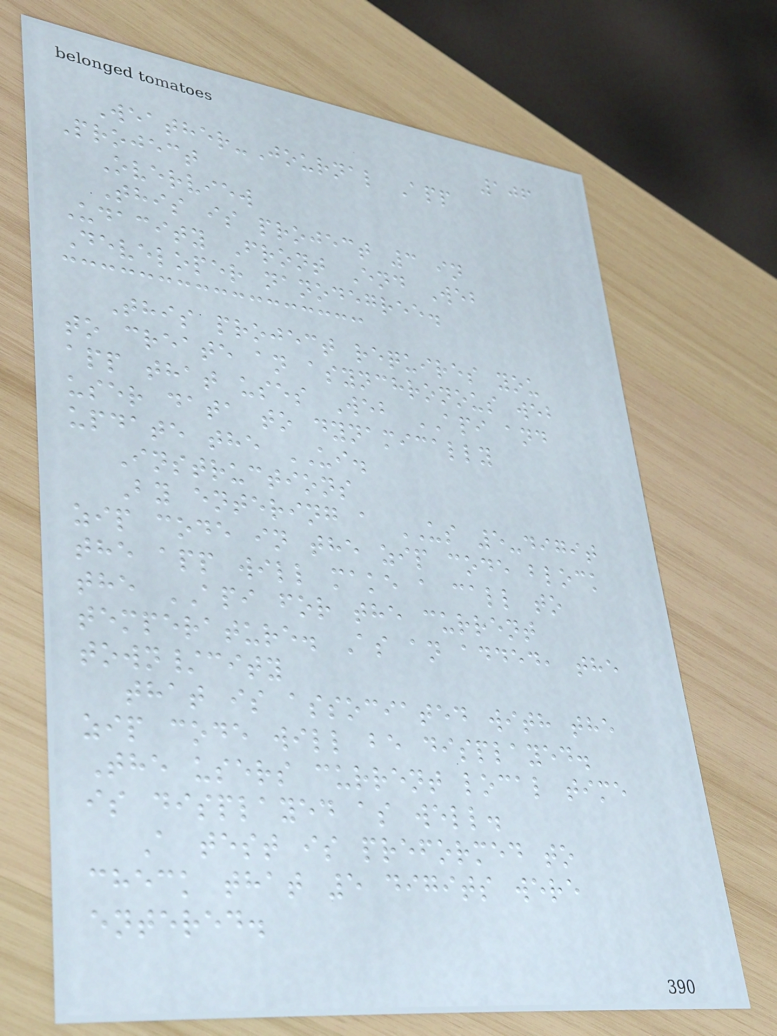106
Weather-Journal App
Project
Overview
This is project 3 in
Udacity Front End Web
Developer nanodegree.
This project requires you
to create an asynchronous web
app that uses Web API and
user data to dynamically
update the UI.
Instructions
By entering a US 5-digit
zip code in the zip code block
the app will make a call to
the API for the current
temperature. As an added, the
town/city
that is associated with the
zip code will be displayed.
The users current local time
is displayed as well.
A test is preformed to
check that 5 digits were
entered.
